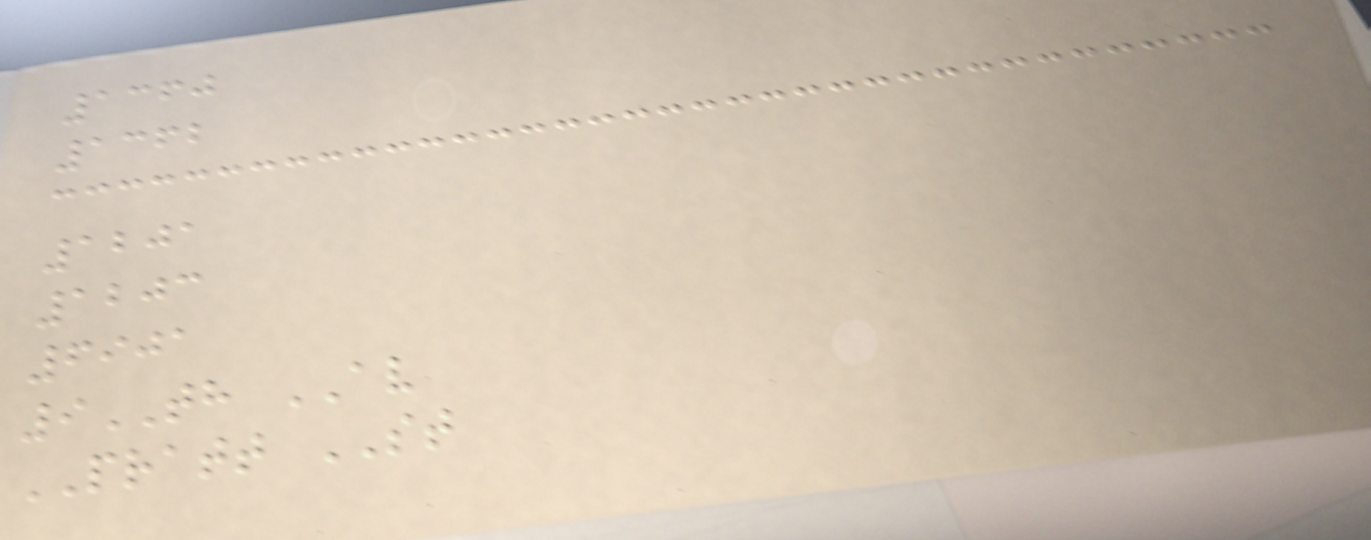1360
1362
1201
1203
6901
9TH AV
PRATT ST
